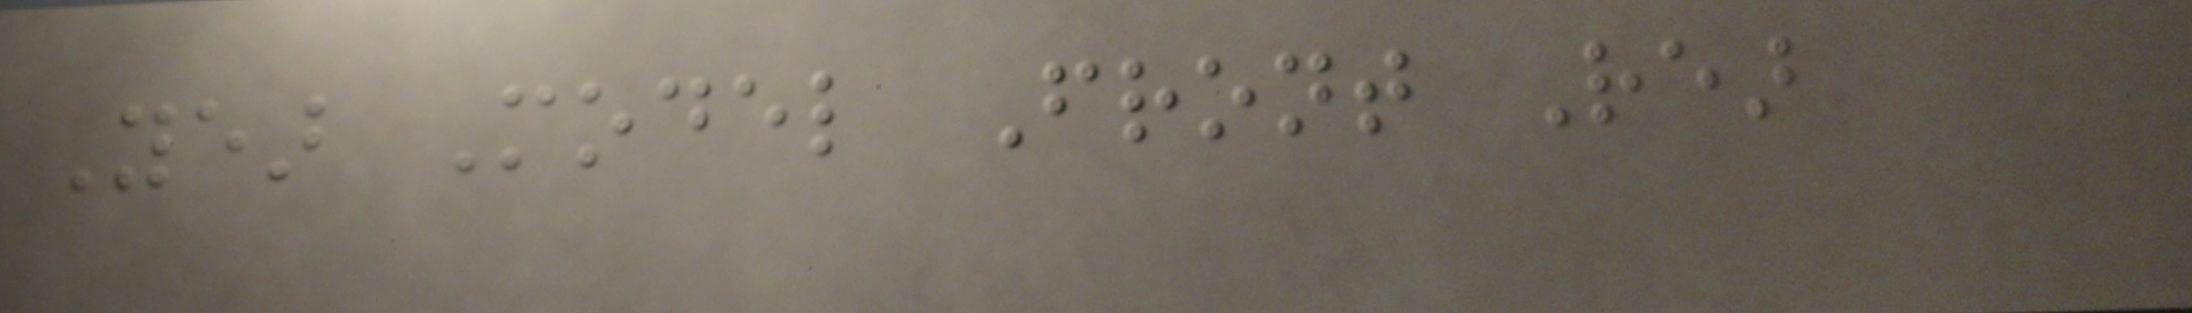Year Model Front Rear
